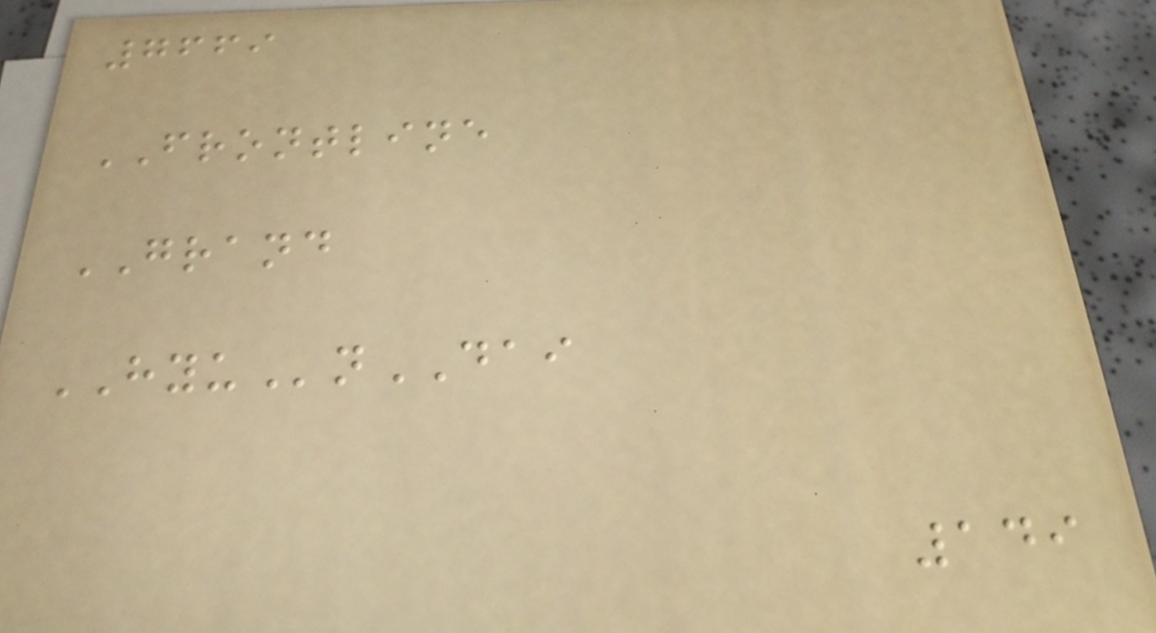7669
FRONTLINE
GRAND
HYUnDAI
149
